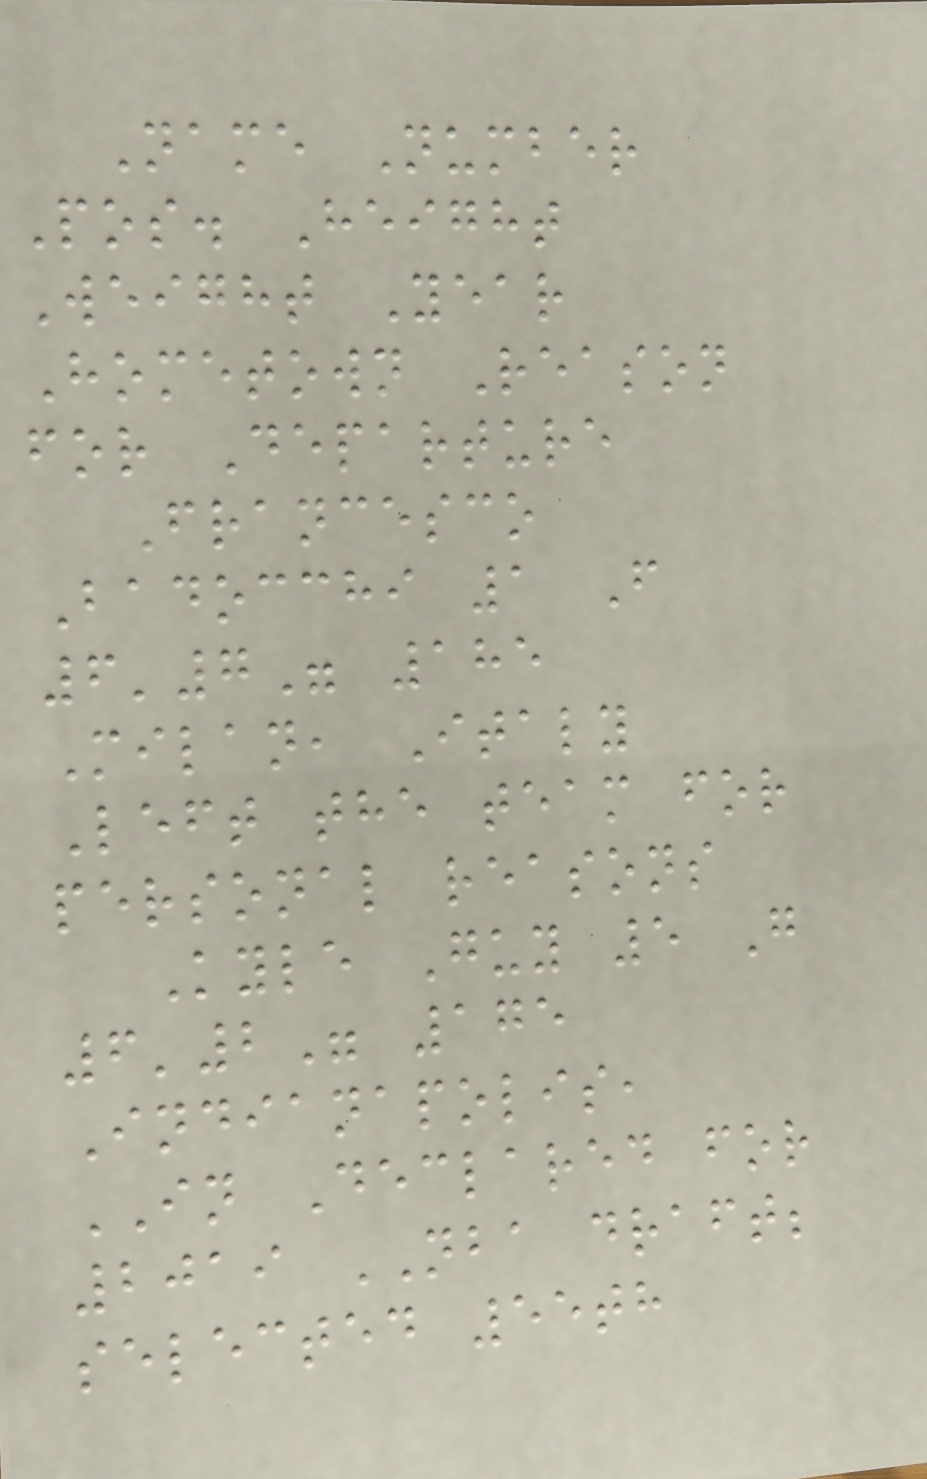Name Number
Pos. Height
Weight Year
Hometown Reason
for Departure
Francesco
Badocchi 1 F
6'7" 185
Milan, Italy
Left the team for
personal reasons
Kyle Guy 5 G
6'2" 175
Indianapolis,
IN Declared for
2019 NBA draft;
selected 55th
